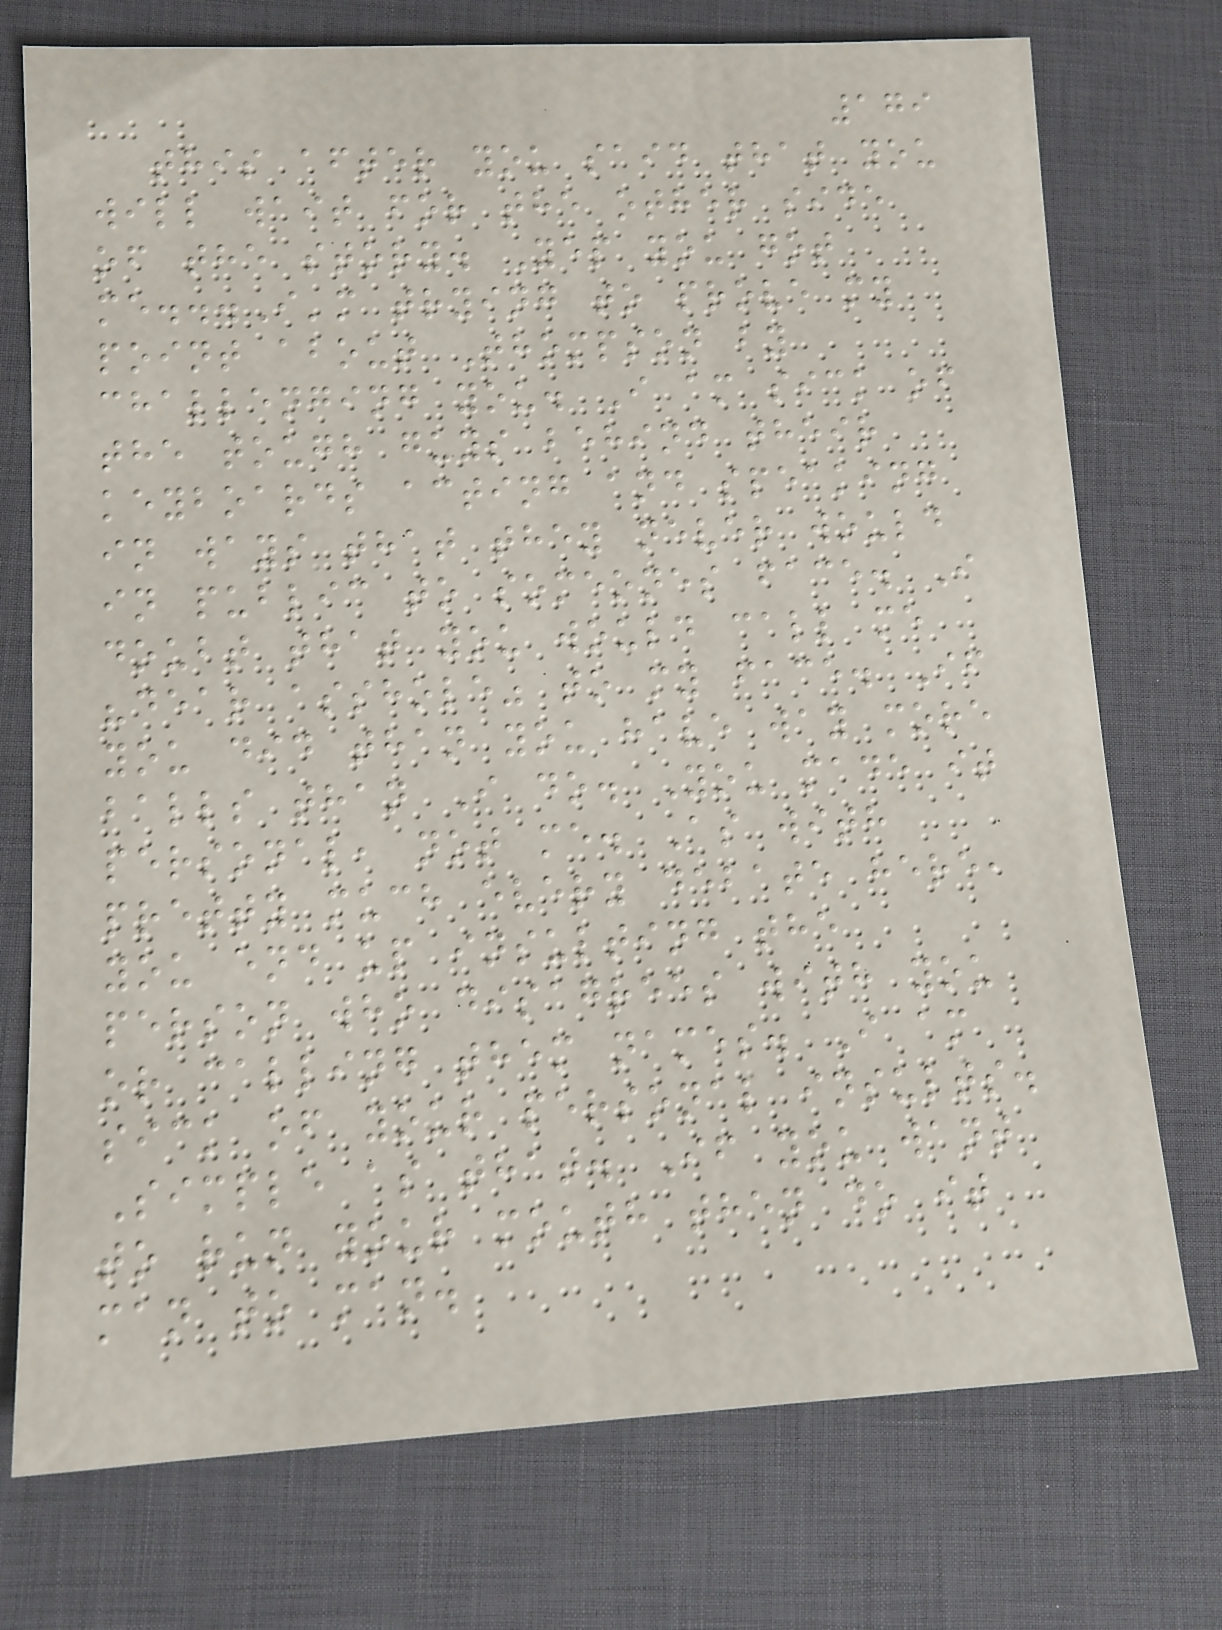179
this after you said that you
will wait for the other side
of the story. Yep you got
me...I'm trying to prove my
point about Thompson by
challenging you. I am sick of
the tough guys behind their
keyboards acting and speaking
in ways that they never would
in public to someones face. I
doubt that you would call me
"dear asshole" to my face. If
you did than you have way more
balls than I do. You made it
personal, not me. As with
pretty much every debate here,
you end up insulting the
person who disagrees with you
or calling them names. I am
sick of your personal insults.
Simple as that. If you want
to run your mouth then do it
man to man.
